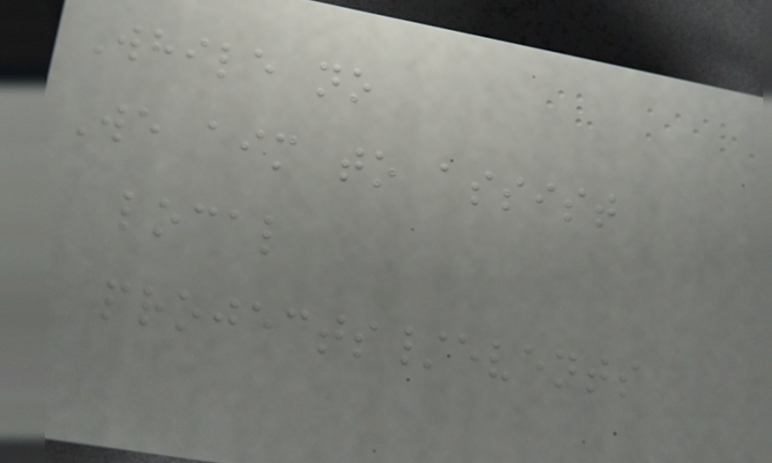While no
We aim to assist
local
projects/events
